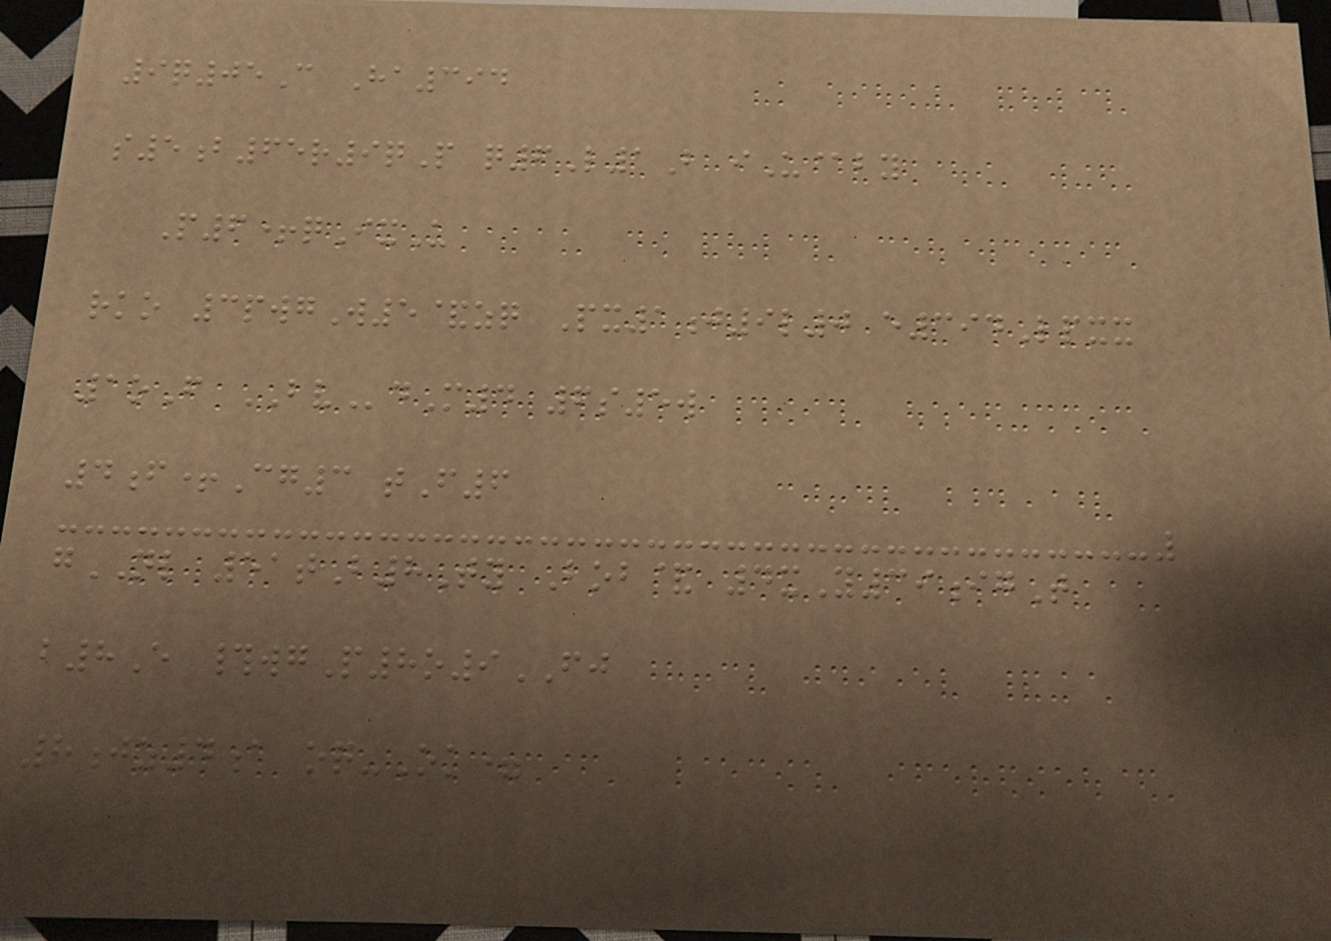9q05C Ha394
s5b65r9qP q6L1B iU@by
P6+qIxU
rko 3pwgW5&zq Px1j9l0 e394Lpxx
1oF BVdM4 6s5w
4f+Cg3 tF6
gNL 51tB8Ty Bob& 4xY39igT
b8E #wgP8o9FJ
8jz4a oq-Ok=
